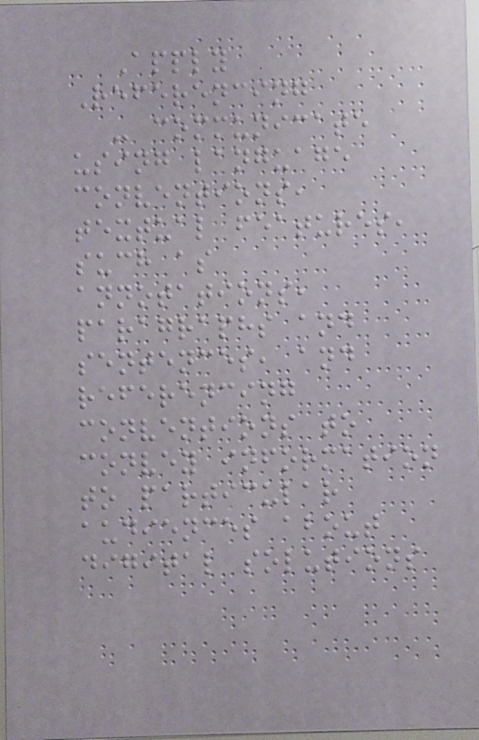Apply
Referencing
- communicate
using language
conventions,
textual features,
such as
annotations,
paragraphs and
sentences, and
referencing
conventions to
convey information
to particular
audiences about
digital solutions
